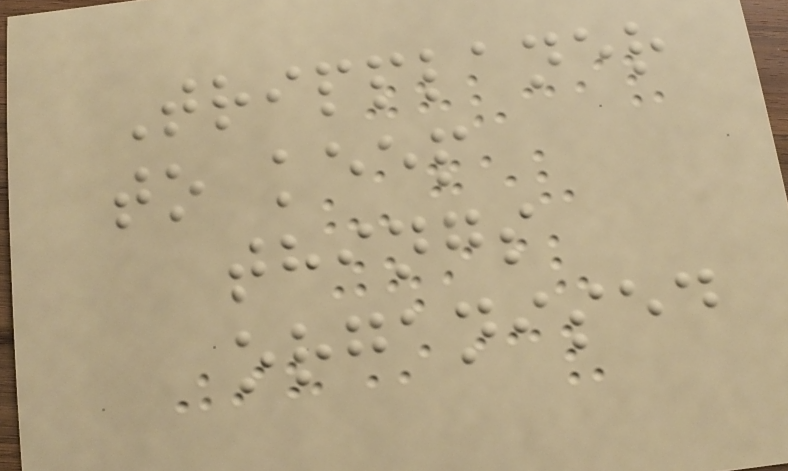Tripplaner
to keep
things
organised
